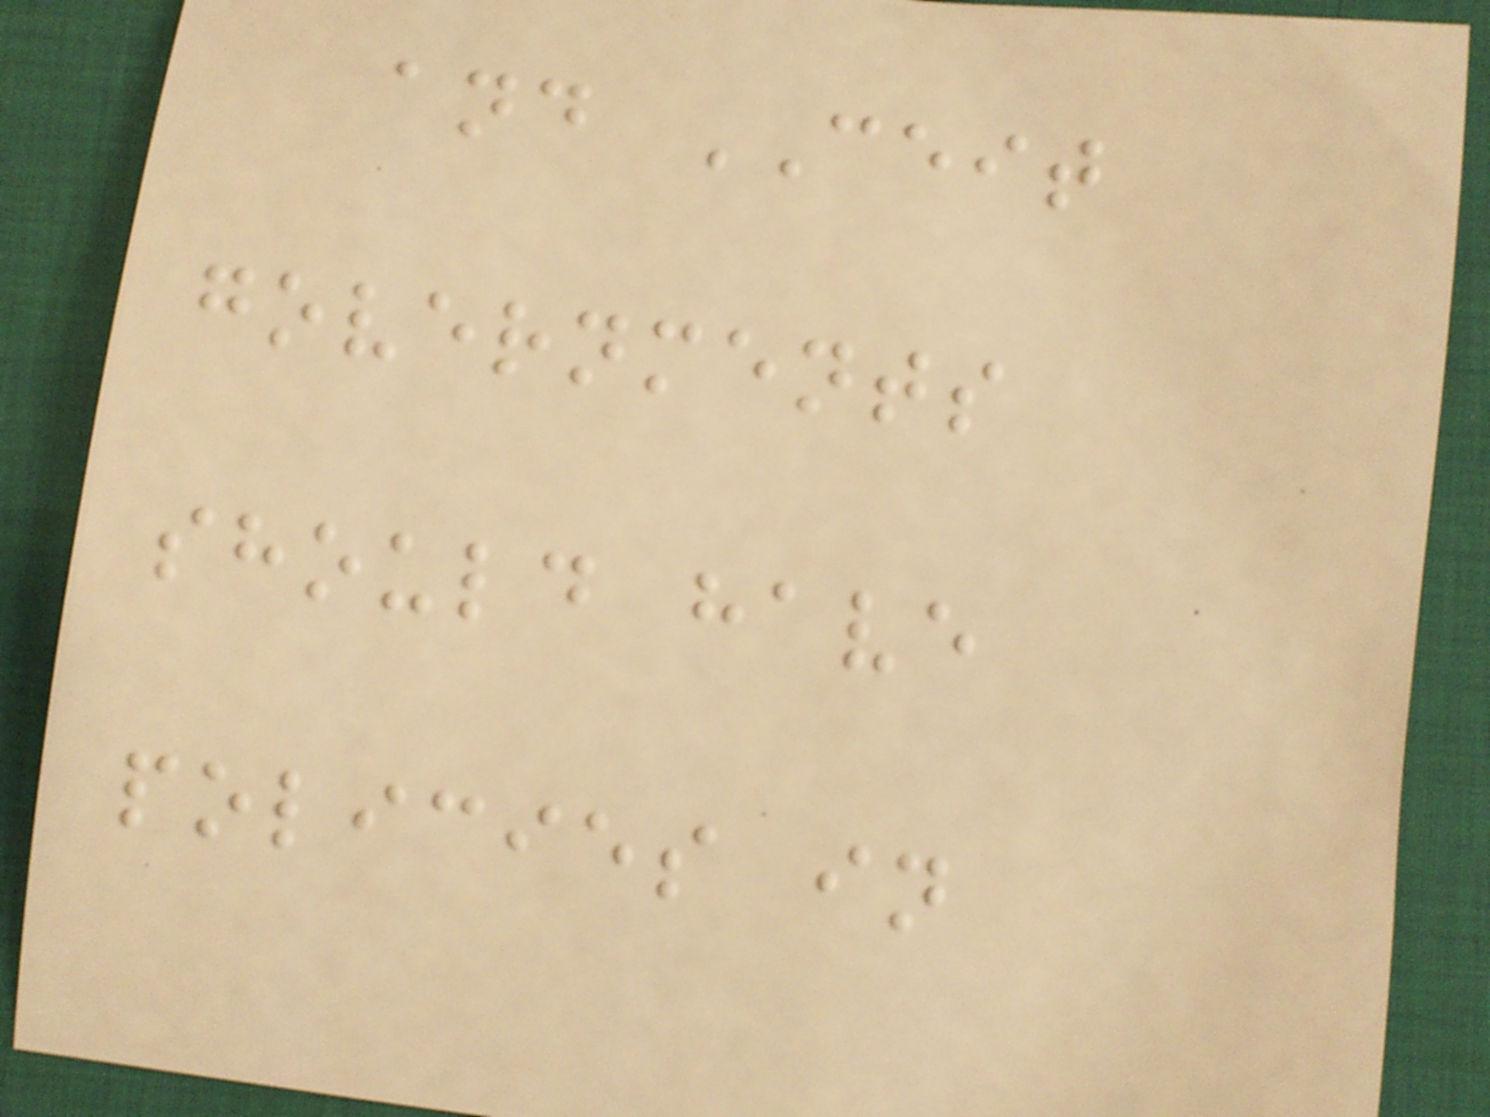and CEIT
governments
should have
policies in
